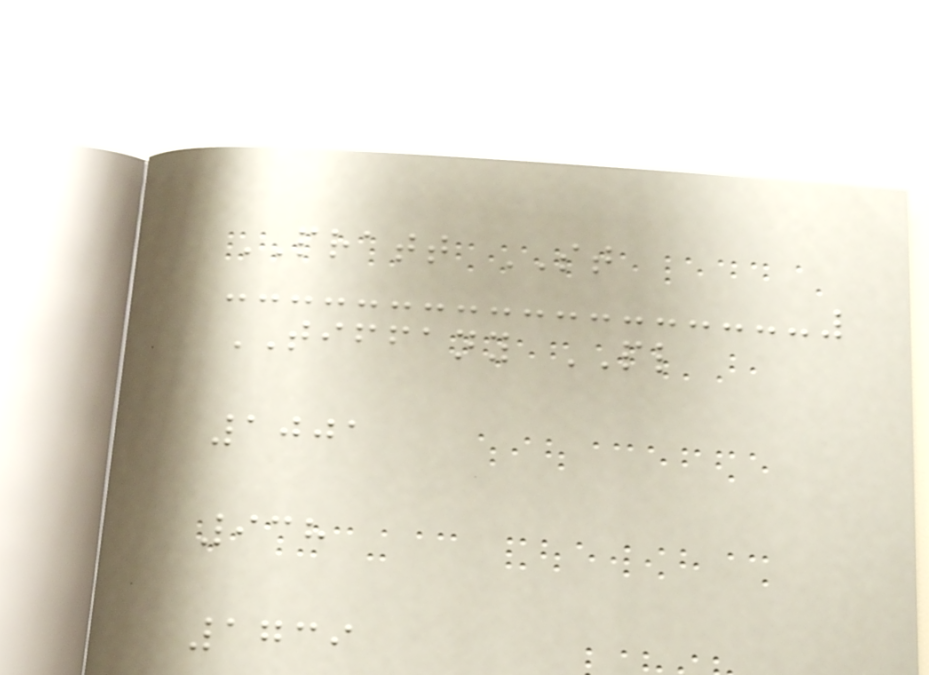PRATT ST
TIFFANY PL
1001
938
1739
